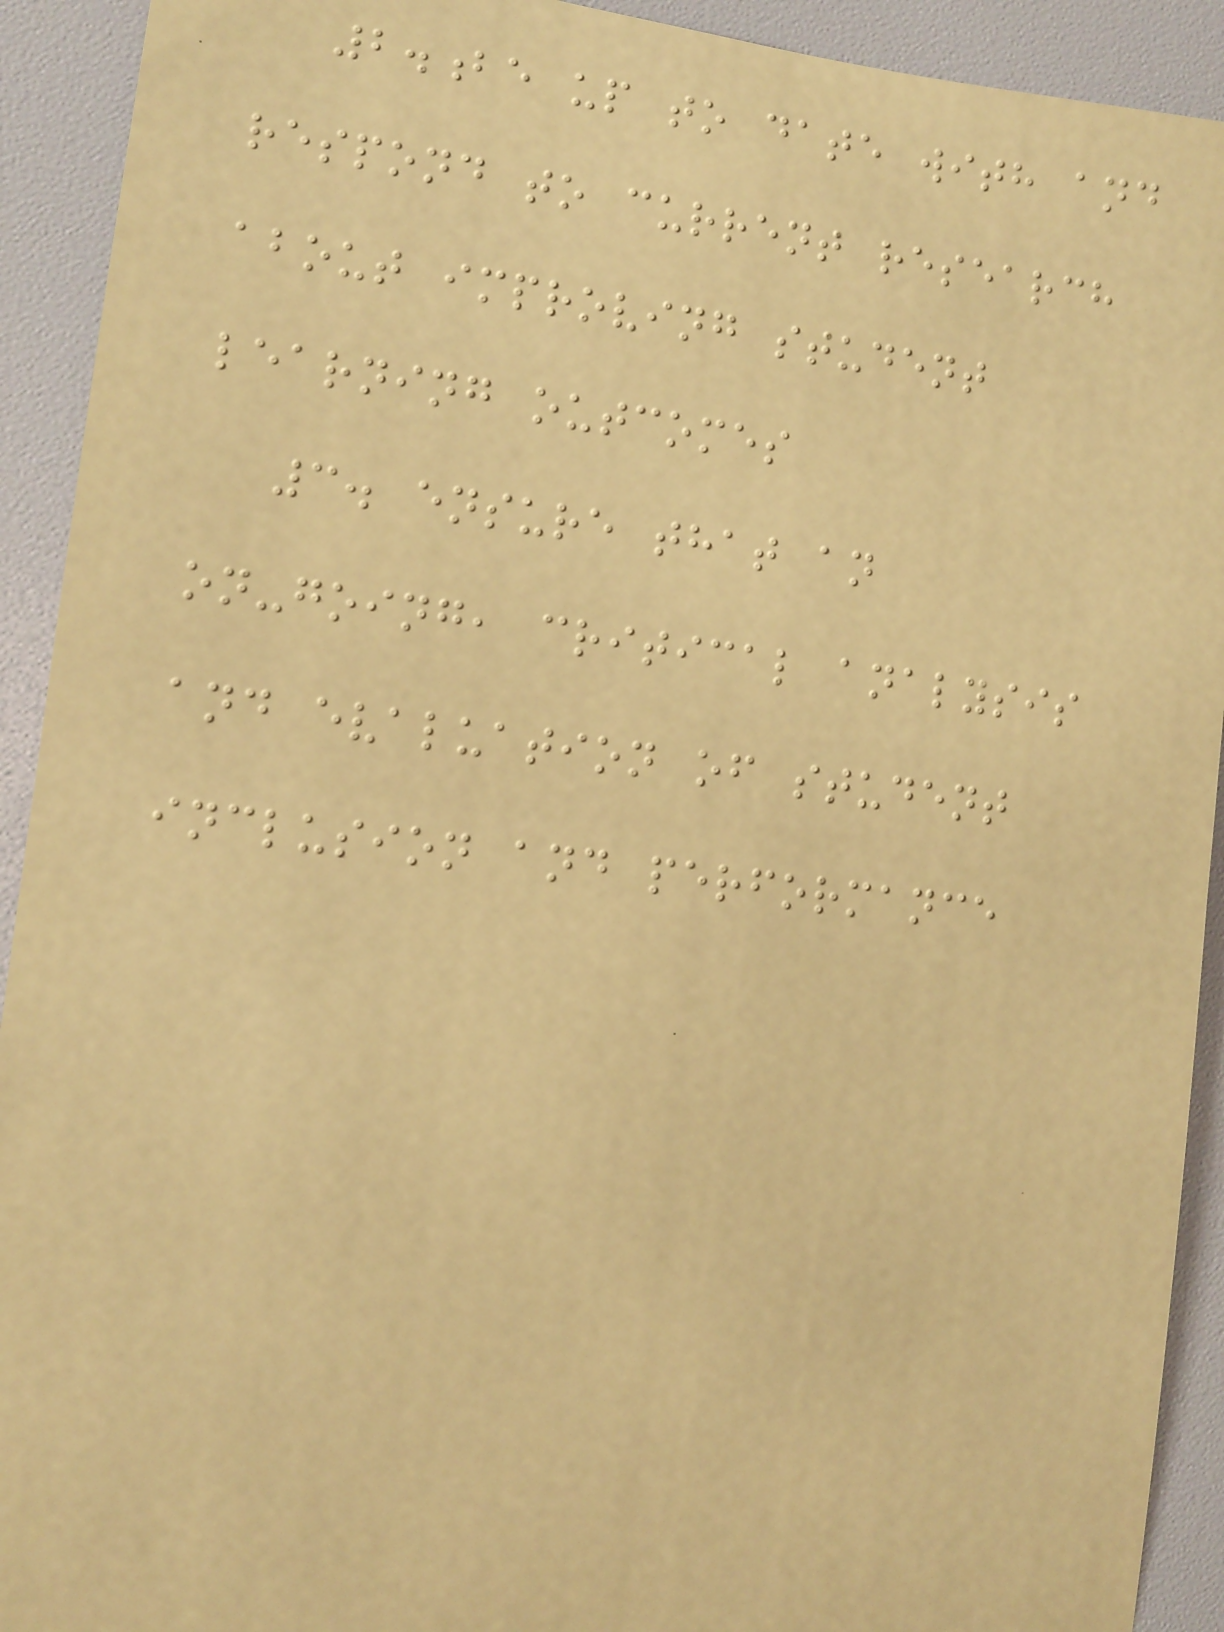2.be up to date with and
respond to current research
about improving student
learning outcomes
3. ensure that an
on-going, critical analysis
and evaluation of student
inclusion and performance
